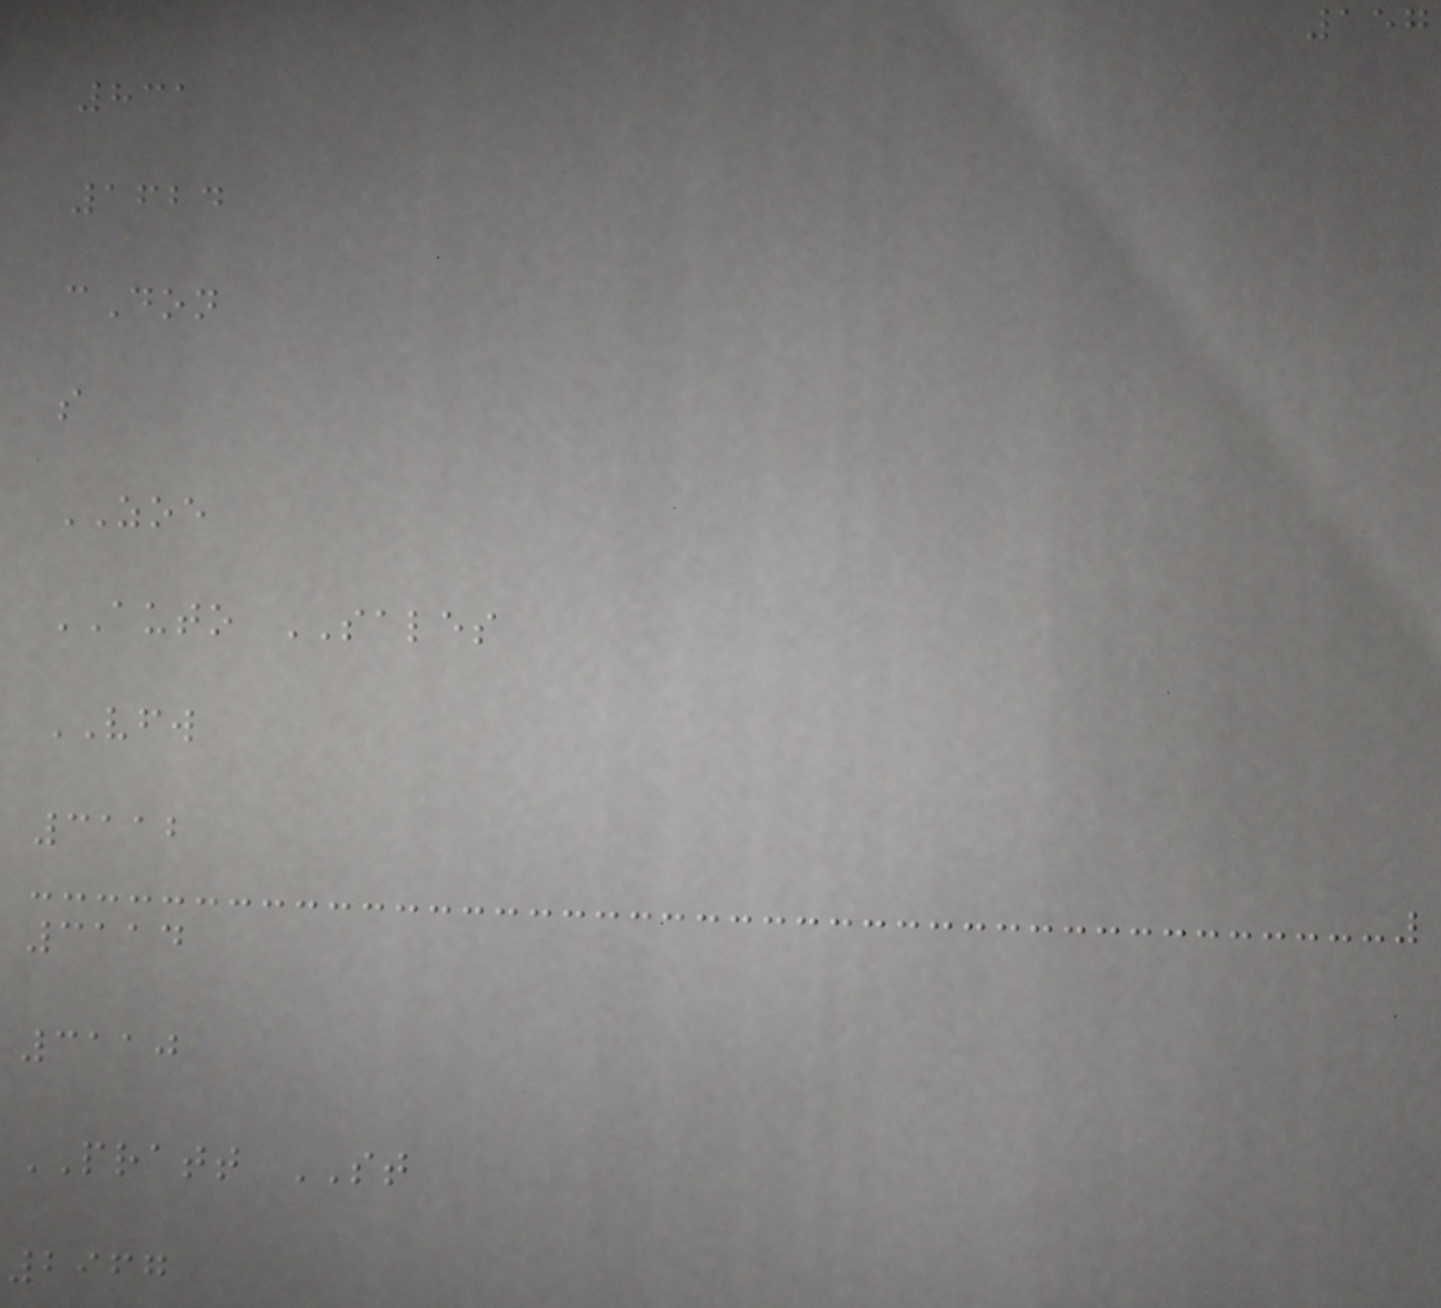157
831
1624
cDon
s
ZOE
AUTO SALES
VFW
3112
3114
3110
PRATT ST
2967
